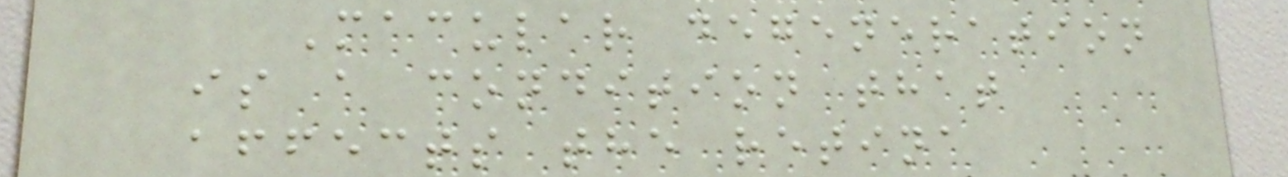Macular degeneration
is a condition that
affects the retina
